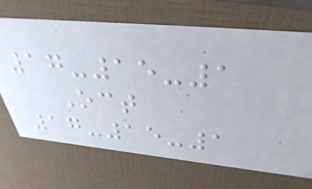17-15-1
Oct
17-15-1
